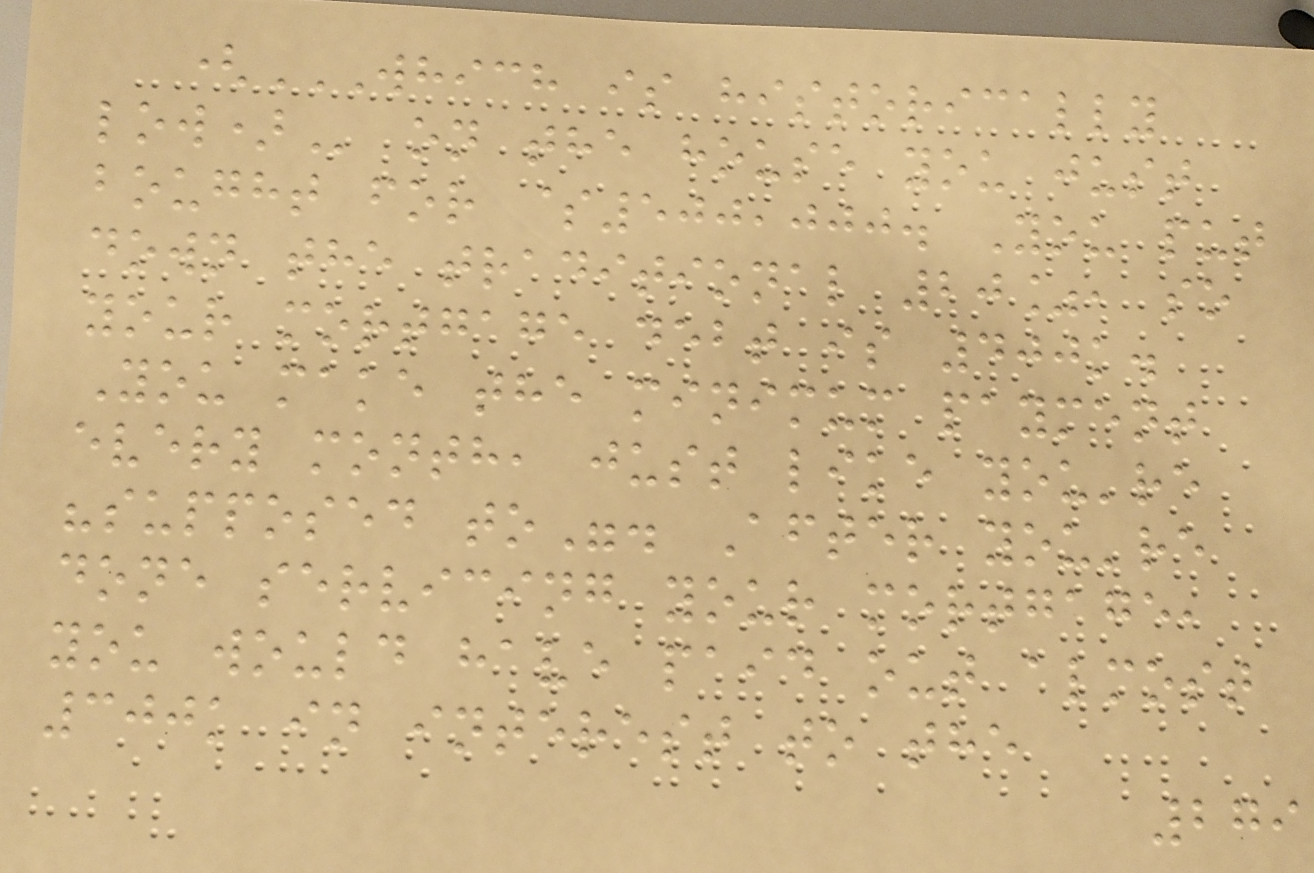(WHICH IS HISTORICALLY
LOW) on the house you just
bought for $500,000. You put
down the traditional 20%, so
your mortgage debt is 400k.
You make the minimum payment
every month, just like you're
"supposed to". After you're
done servicing your mortgage,
you would have paid out almost
300k in interest to the
279
